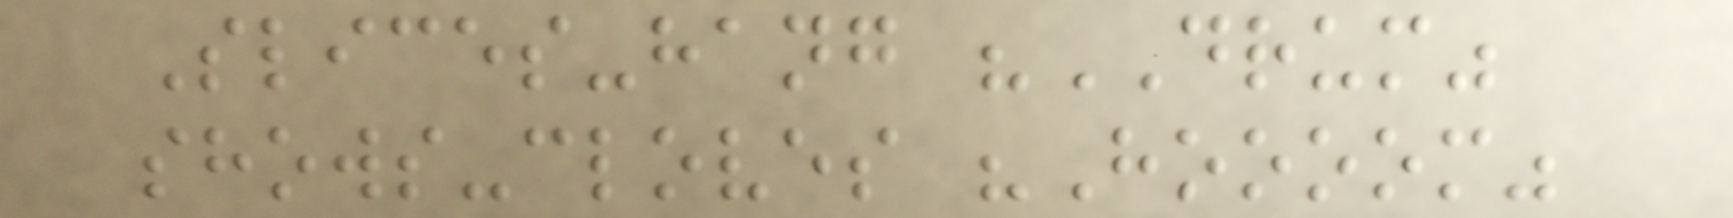Slices-hang "DRUM"
shows-cloves "Hoooom"
